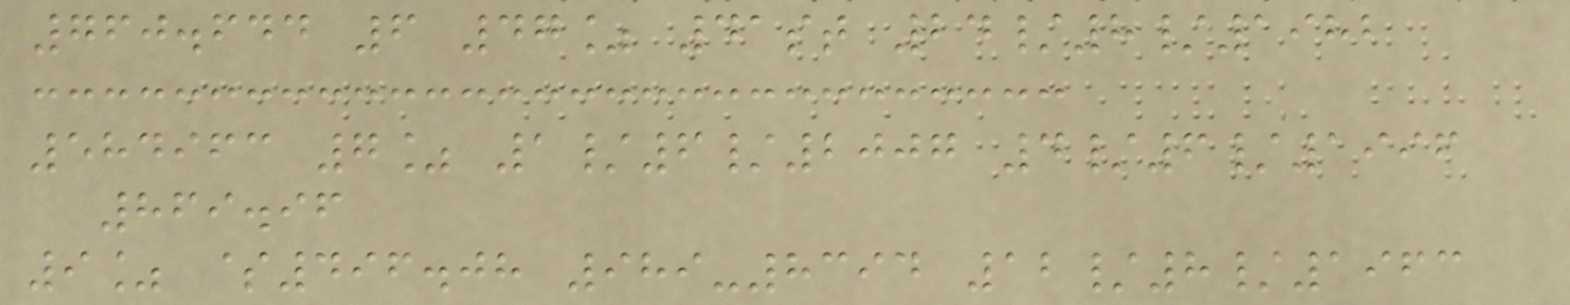760.644 6 47% 41st 24/8/1982
584963 7% 1/6/2007 4/6/1996
869.96
9% $496.08 989-8394 12/8/1963
